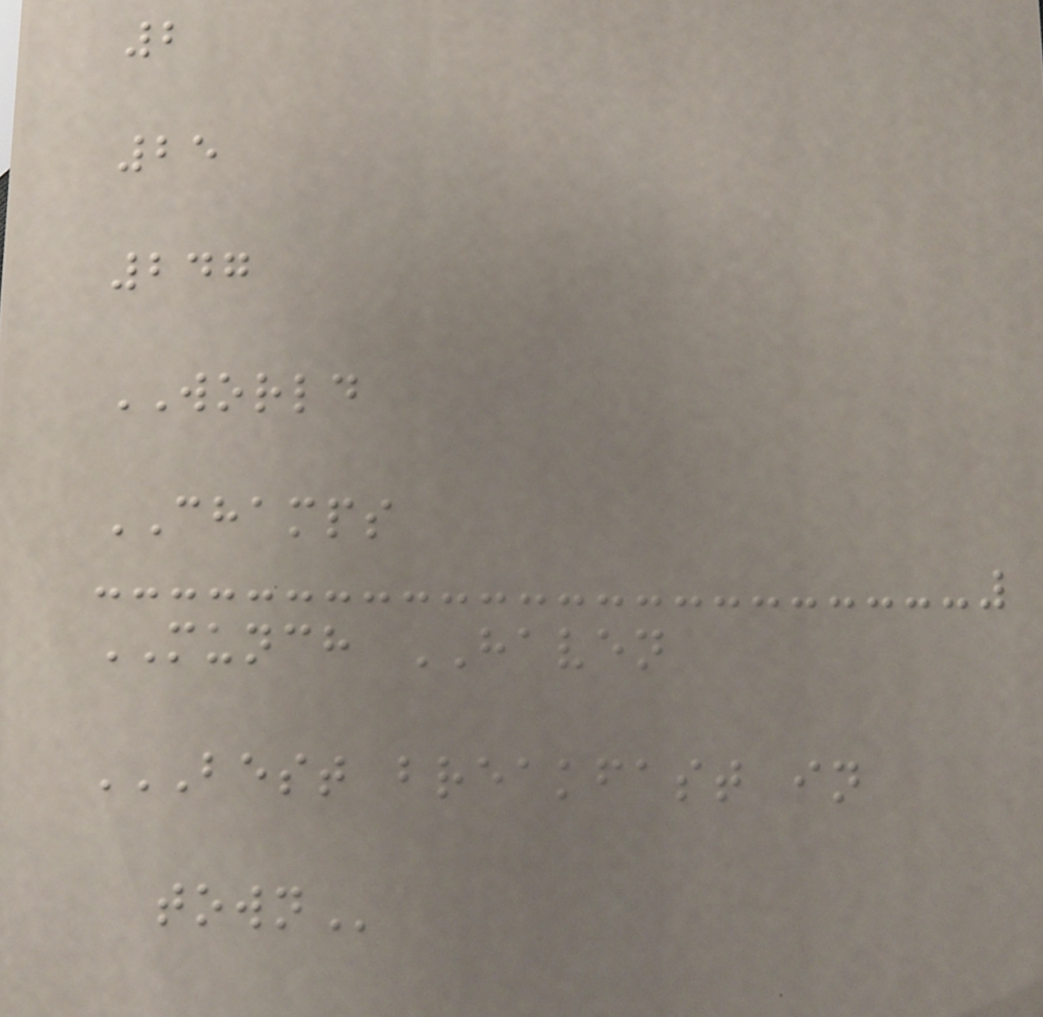2
25
247
WORLD
CHAMPS
MUNCH HAVEN
BEST BREAKFAST IN
TOWN
